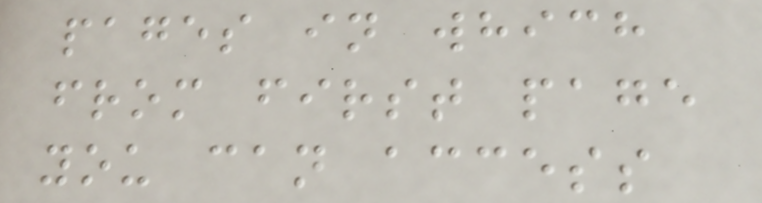pages in which
from first page
you can access
